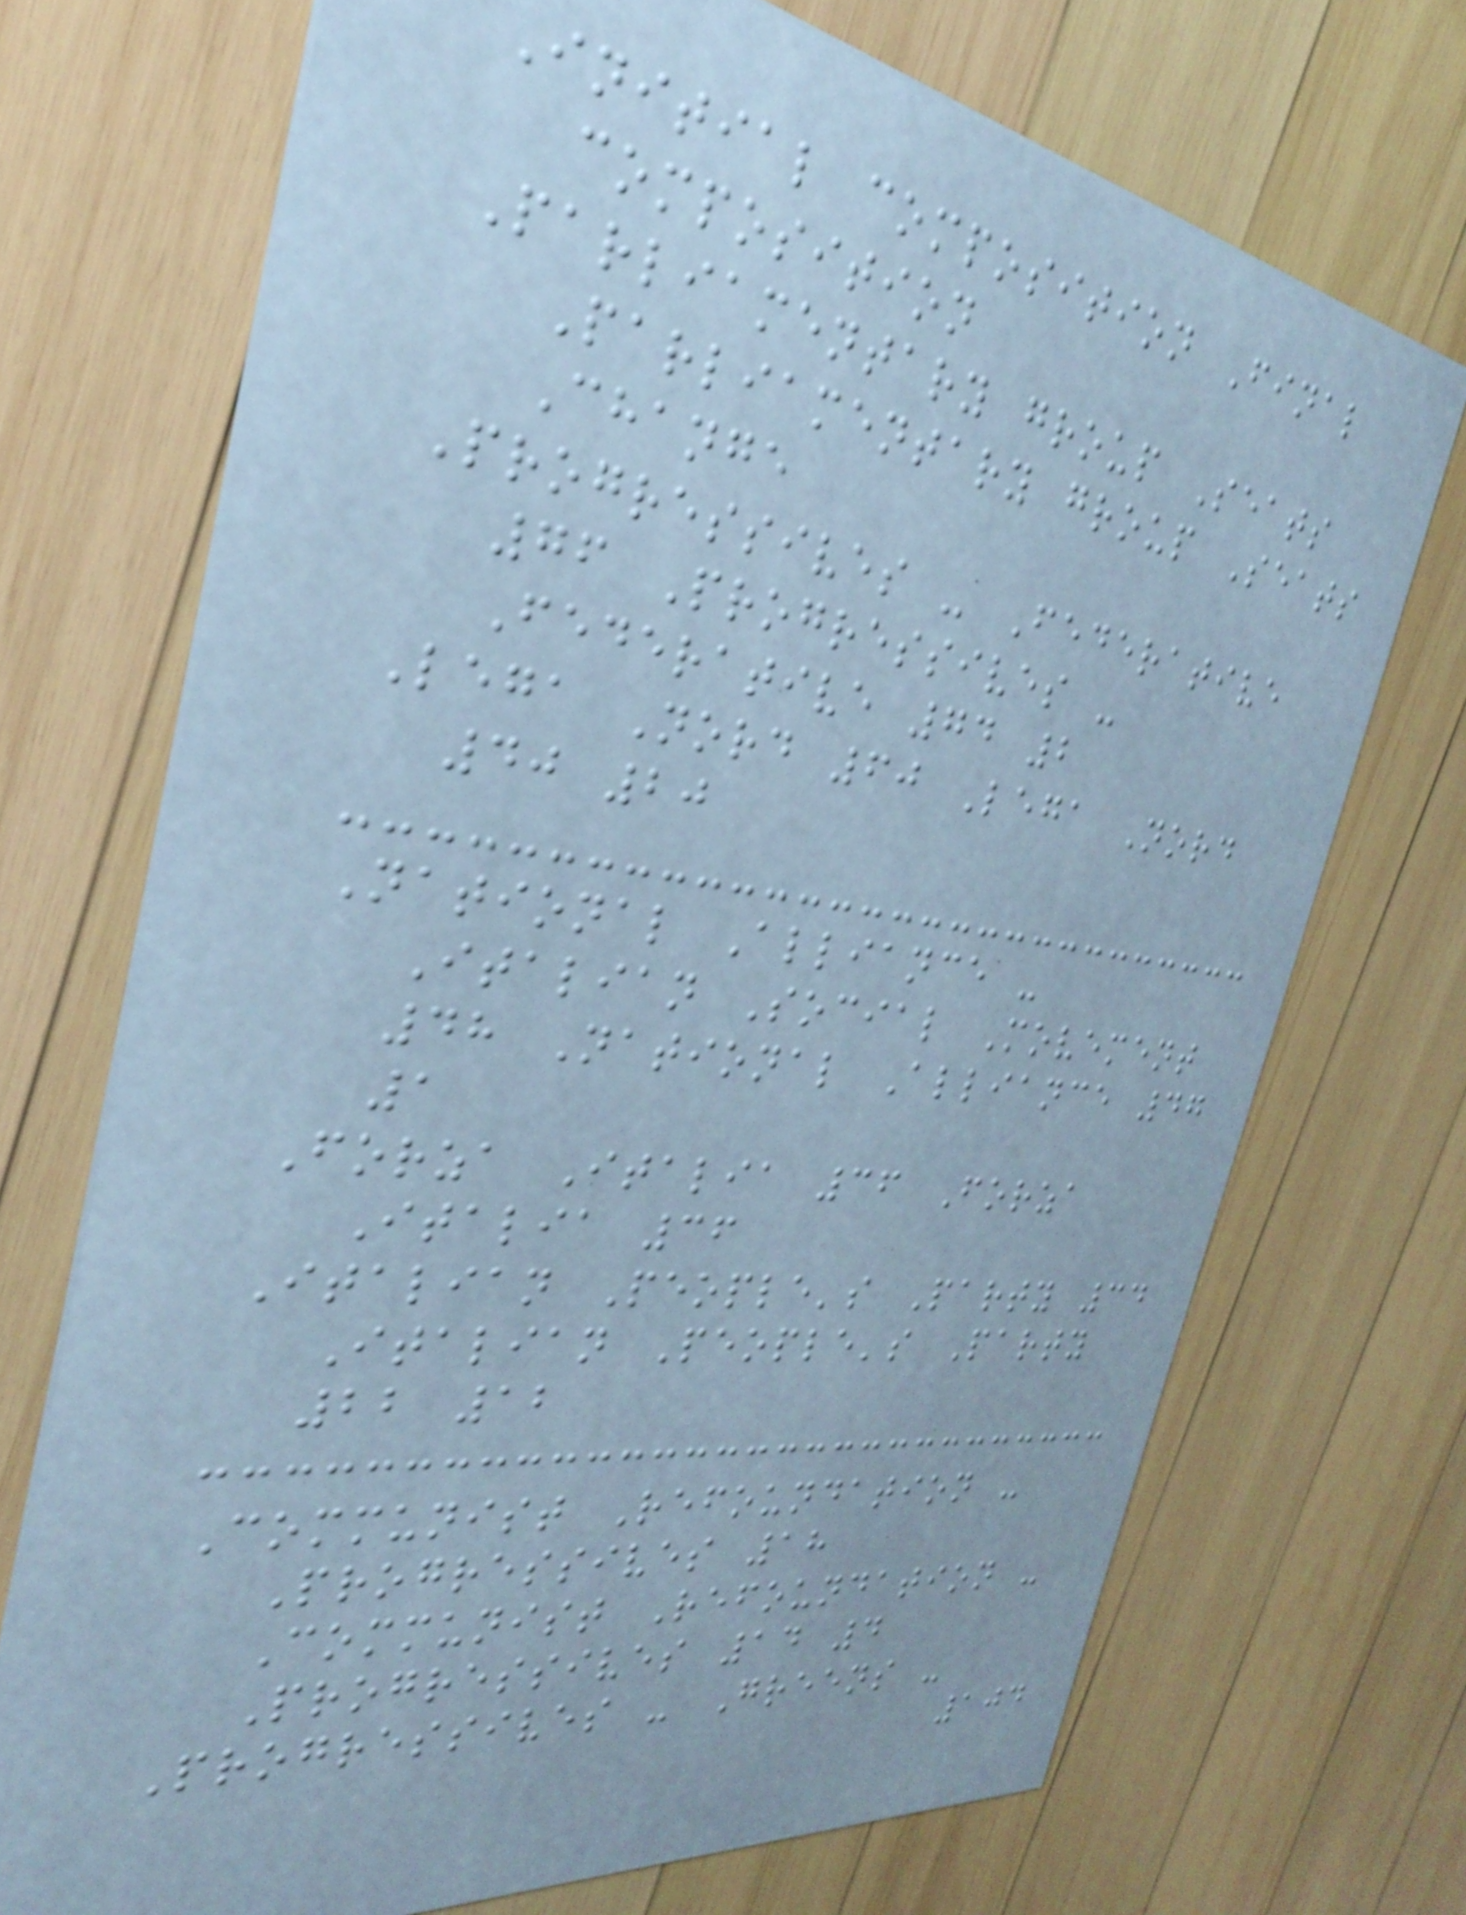Initial composition Final
composition
Parliamentary group Seats
Parliamentary group Seats
Change
Progressives - Federative
76 Progressives -
Federative 74 2
Lega Nord 60 Lega Nord
40 20
National Alliance -
Italian Social Movement
48 National Alliance 47
1
Forza Italia 36 Forza
Italia 36
Italian People's Party 34
Italian People's Party
22 12
Communist Refoundation -
Progressives 18
Communist Refoundation -
Progressives 14 4
Progressives - Greens -
104
